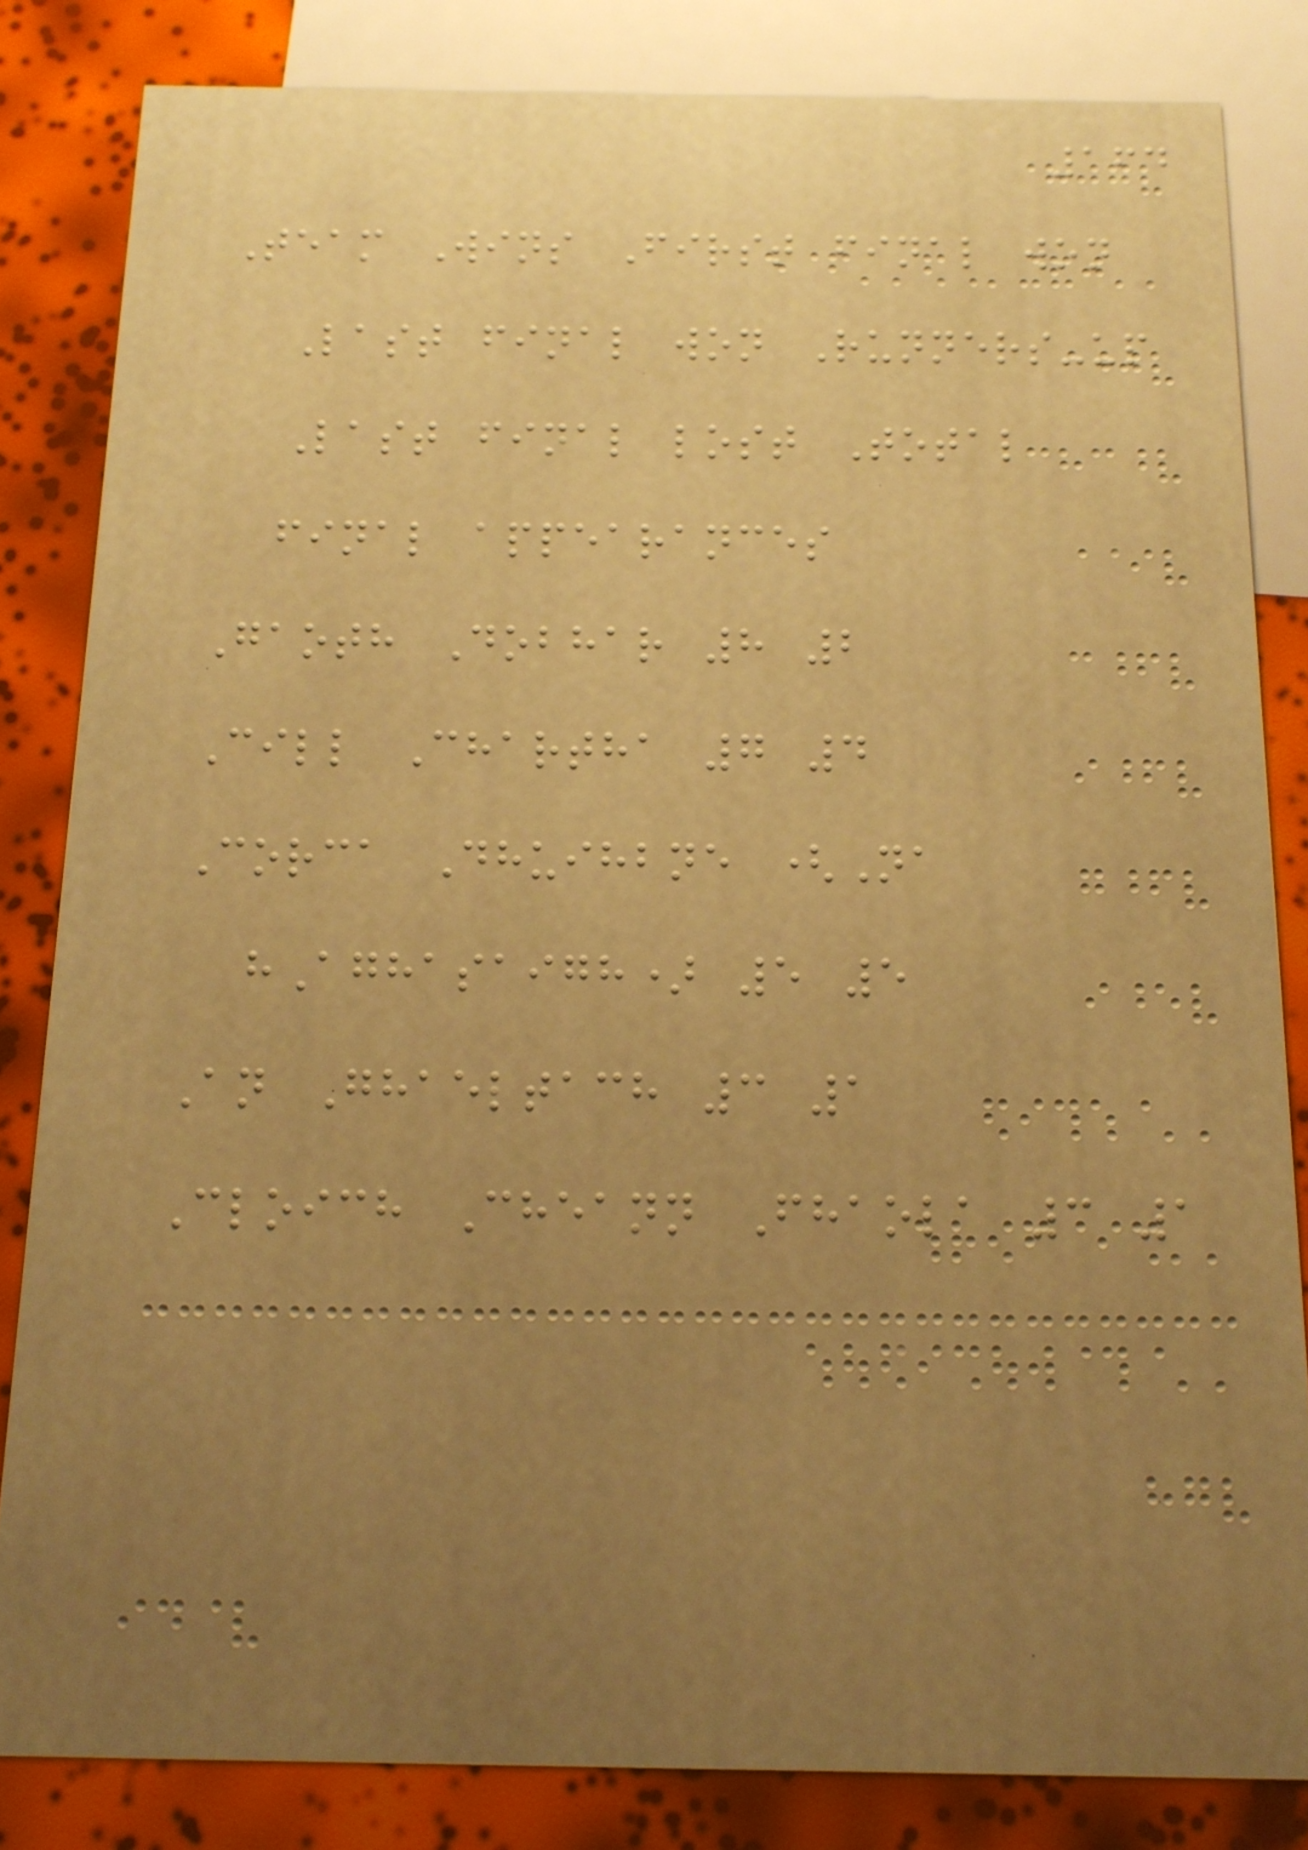164
Team Wins First final won
Last final won Runners-up
Last final lost Total
final appearances
Gaoth Dobhar 8 2
Cill Chartha 7 4
Corca Dhuihbne (Na
hAghasaigh) 5 5
An Ghaeltach 3 1
Cloich Cheann Fhaola 3 1
